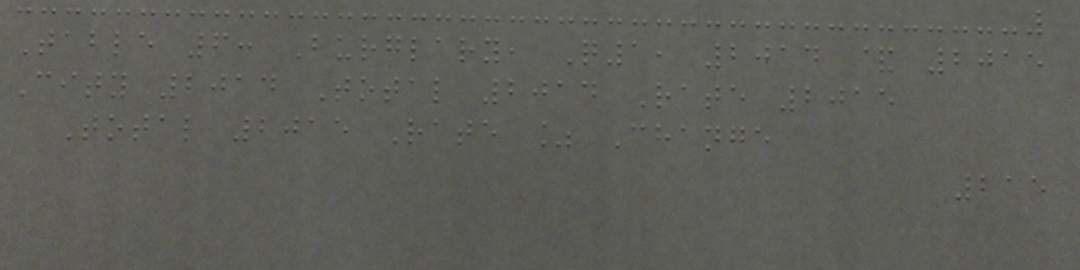Table 6: Burglary, Q1, 2014 & 2015
City 2014 Total 2014 Rate 2015
Total 2015 Rate % Change
215
